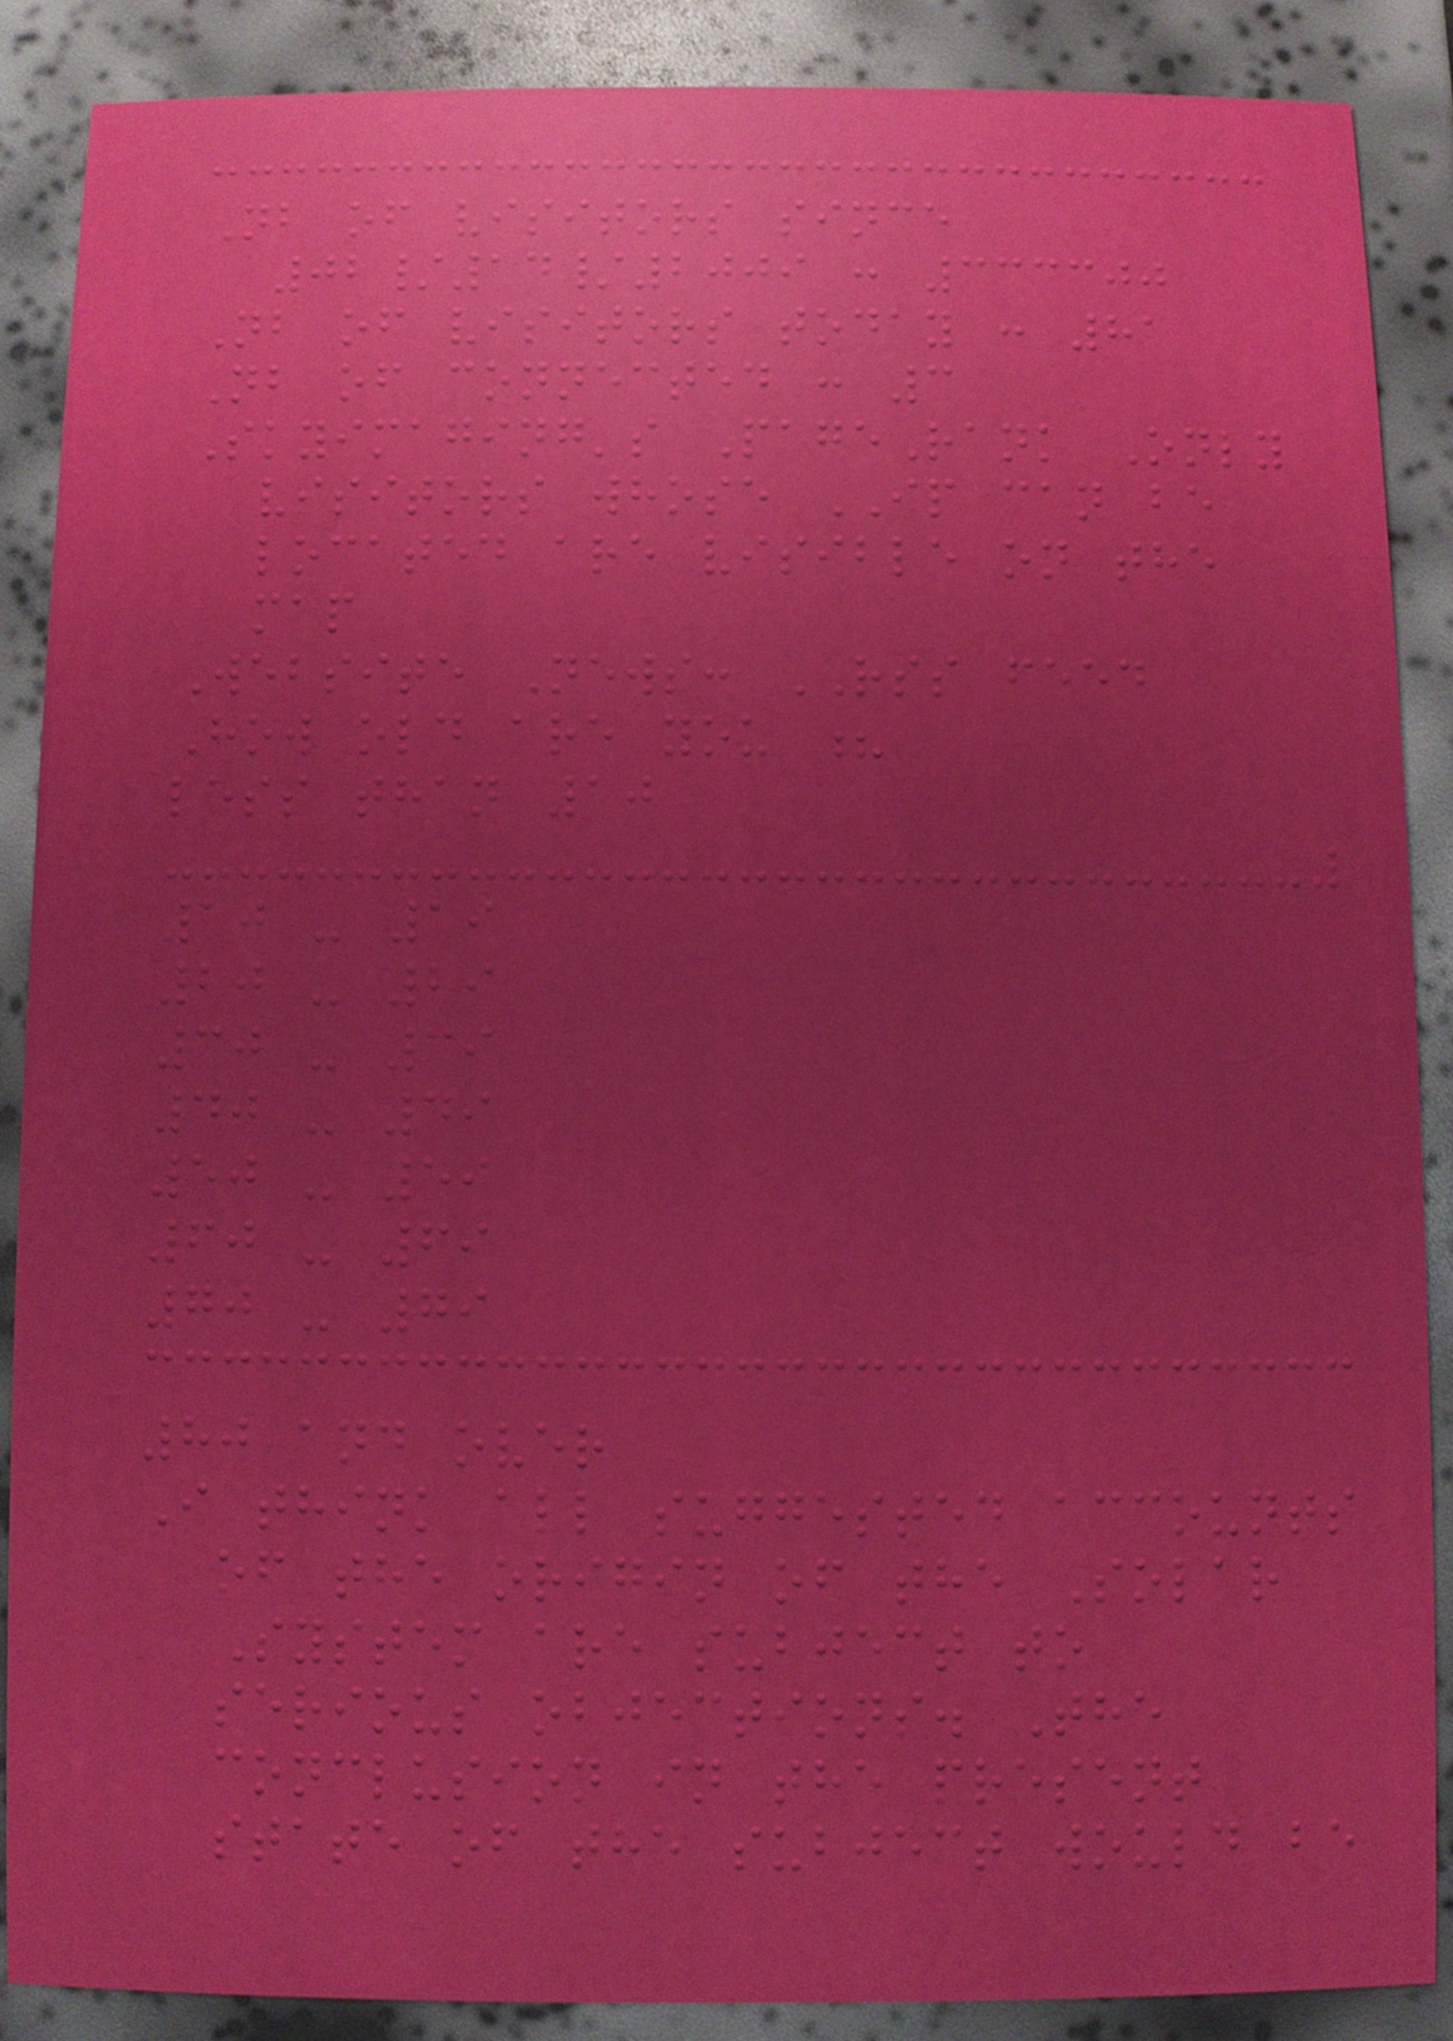Nb of visitors since
02/14/2009 : 333300
Nb of visitors today : 81
Nb of connected : 3
Skyimaging's PageRank Only
visitors whose IP can be
located are visible on the
map
Website News: RSS feed
How old are you ?
less than 10
10 - 19
20 - 29
30 - 39
40 - 49
50 - 59
60 - 69
70 - 79
80 and over
I think all suggested accounts
of the origin of the Solar
System are subject to
serious objections. The
conclusion in the present
state of the subject would be
